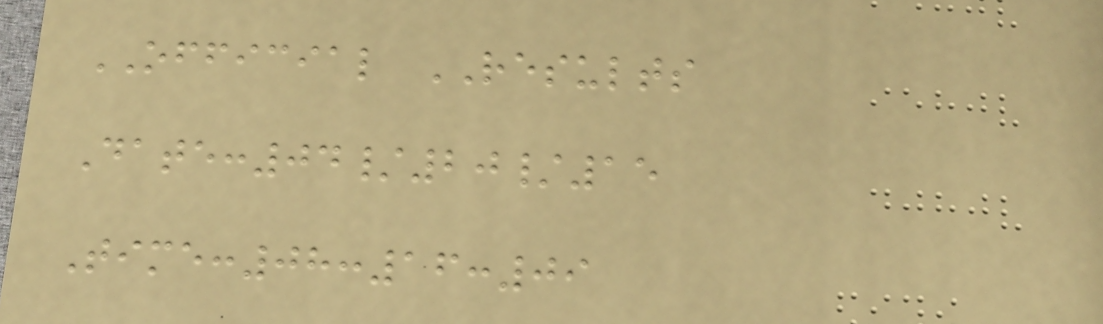OFFICIAL RESULTS
Date:04/20/15
Time:08:16:09
